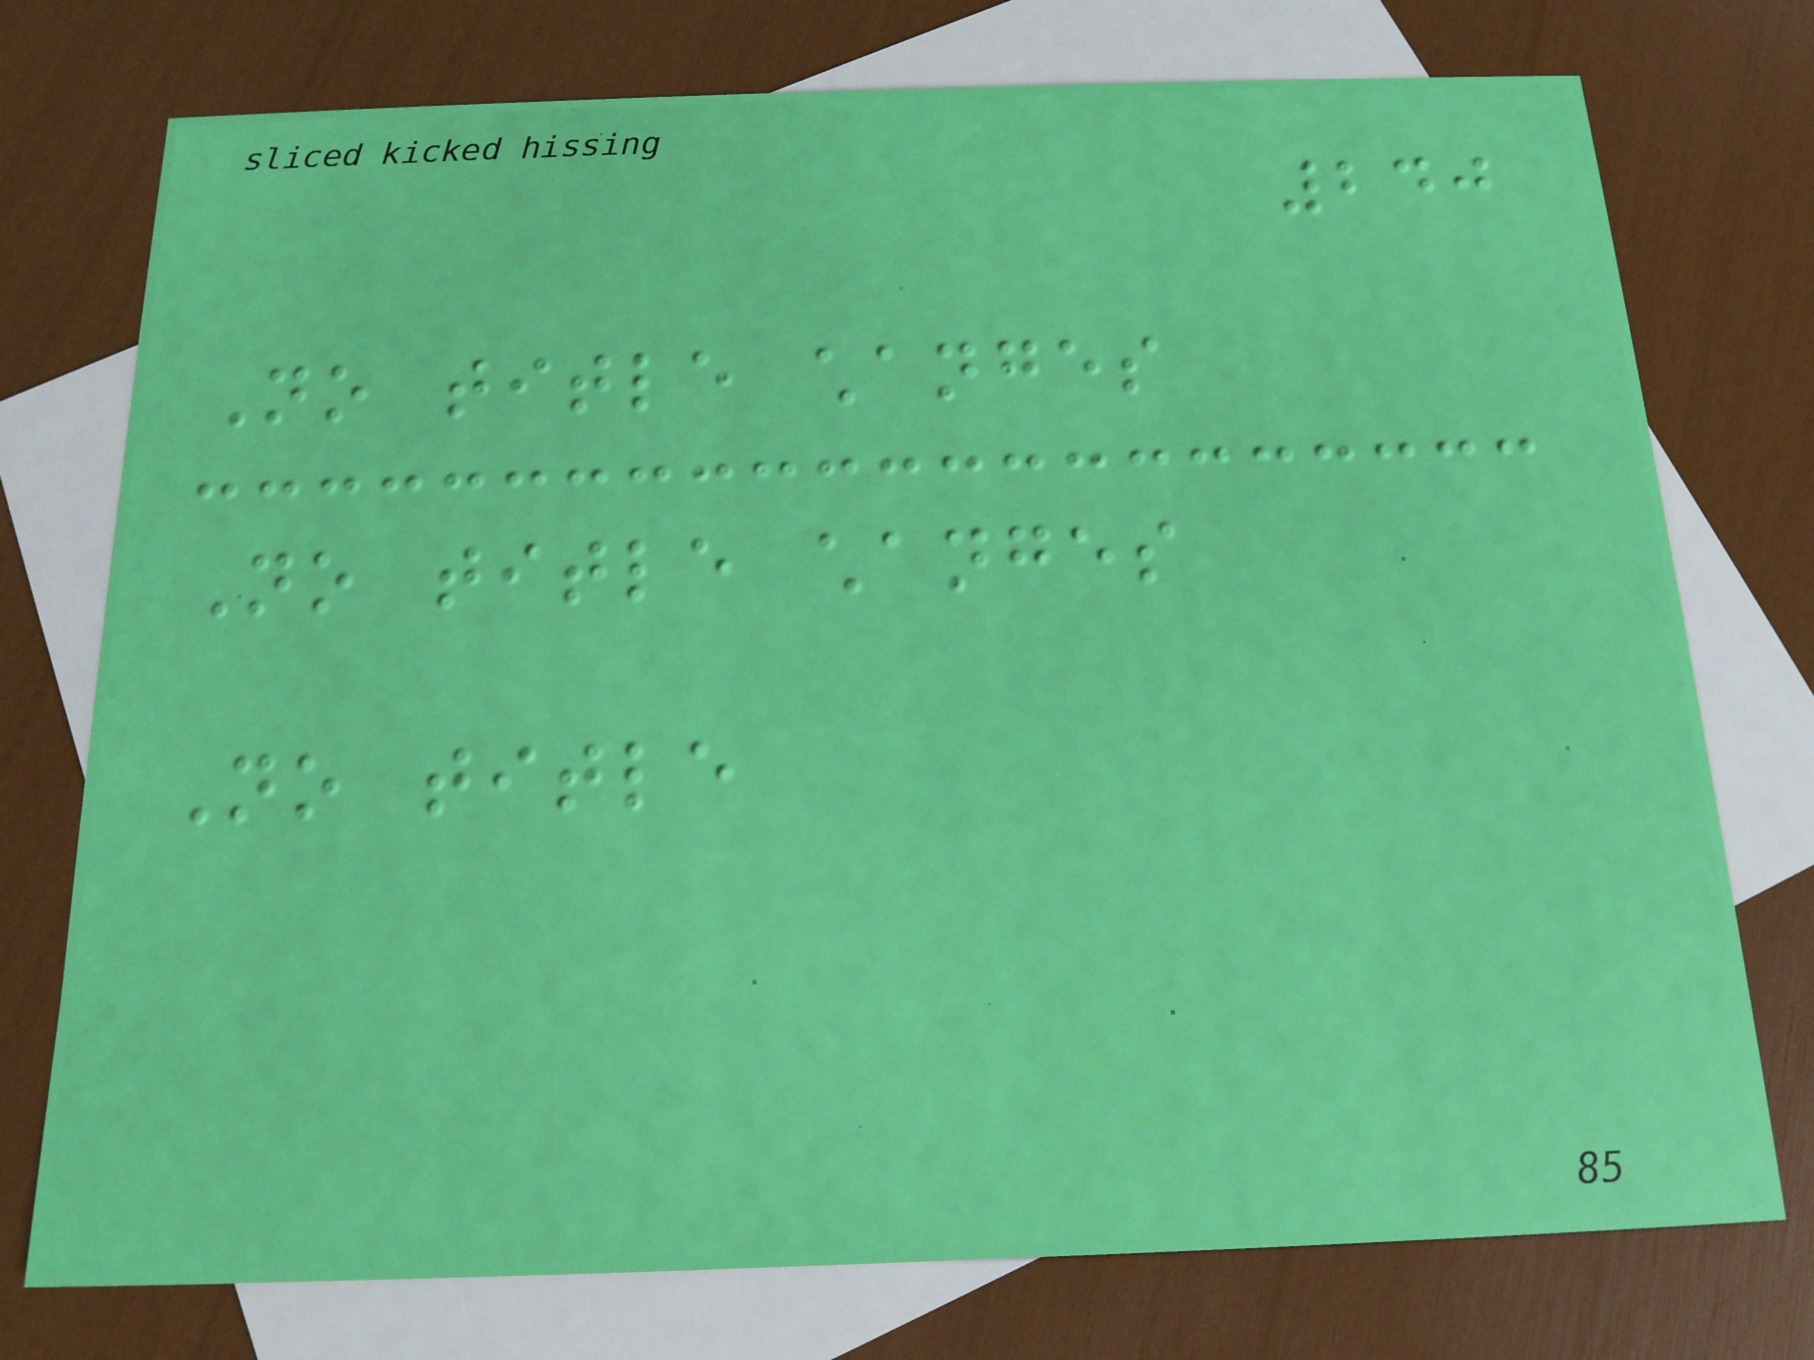240
No title changes
No title changes
No title
